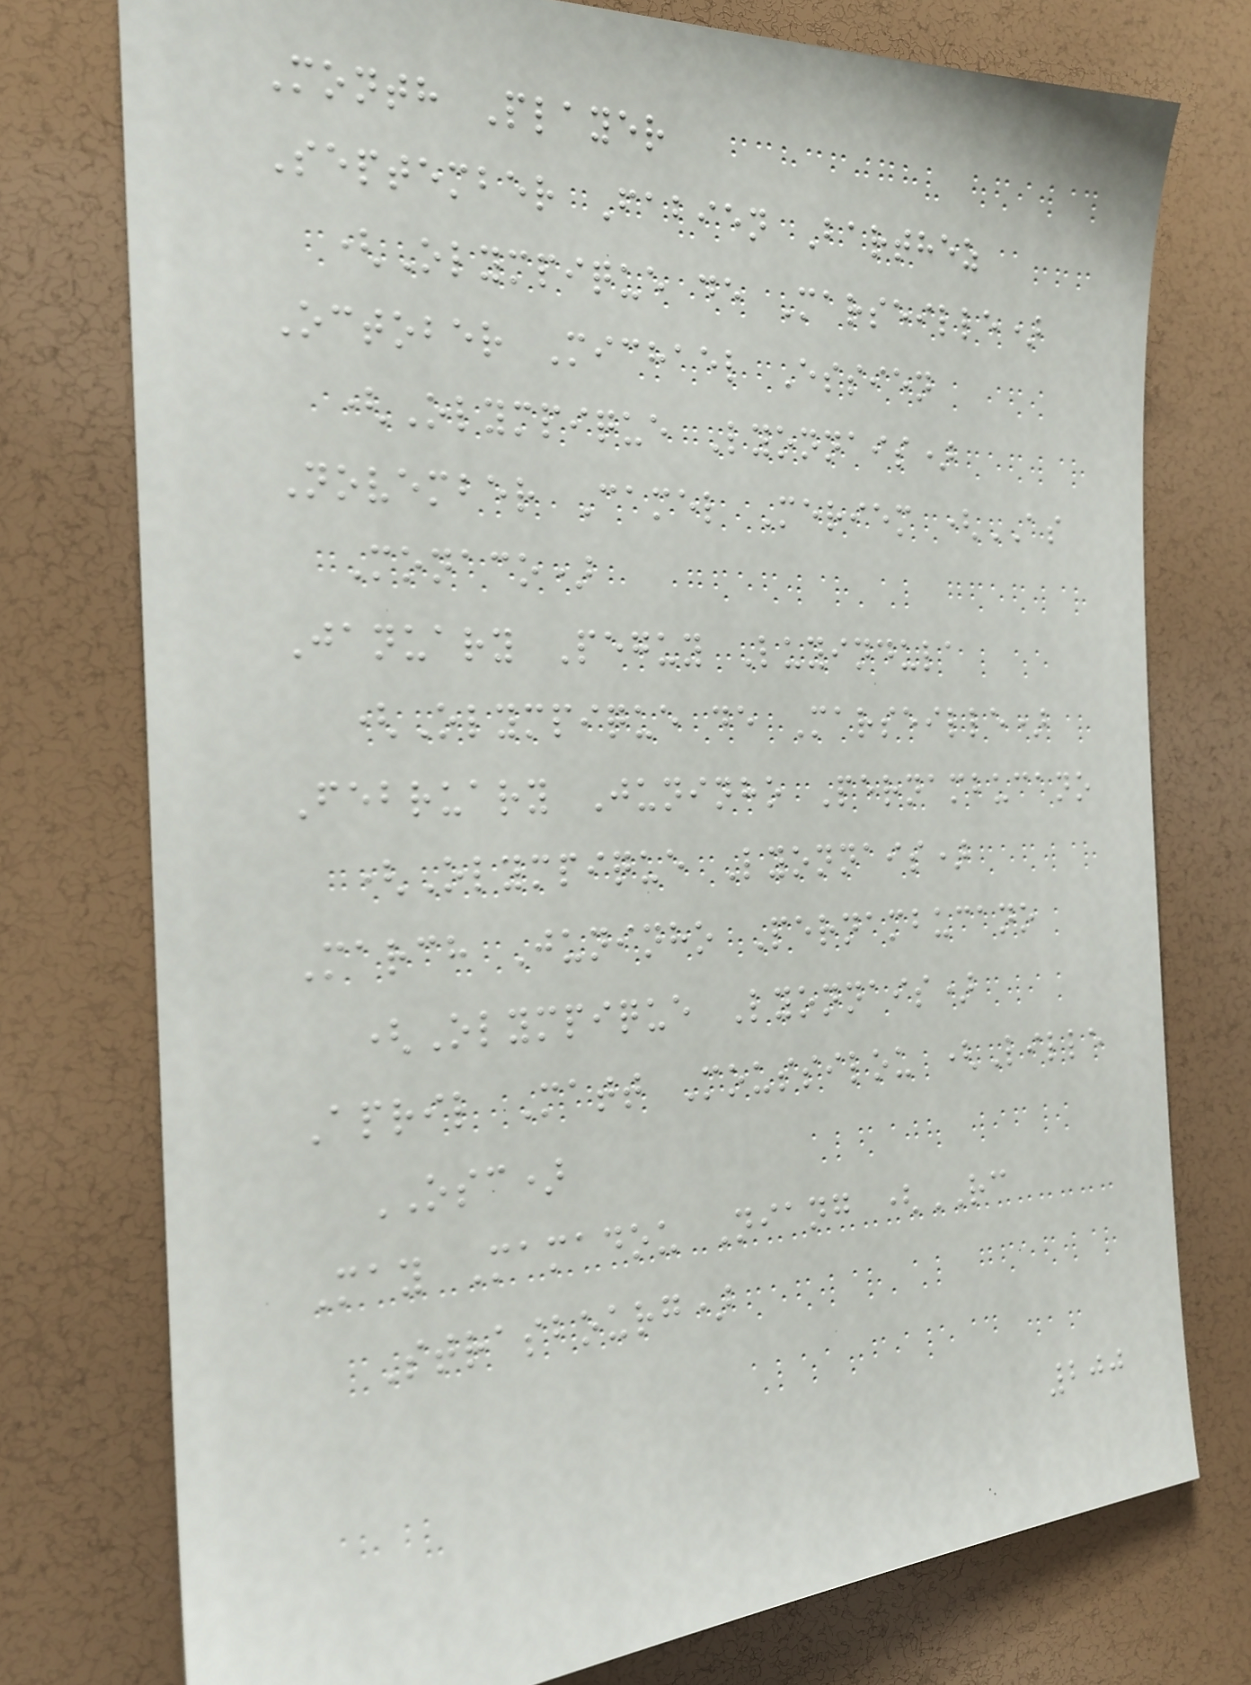Month Player
September Fabien Barthez
(Olympique de Marseille)
October Michael Essien
(Olympique Lyonnais)
November Camel Meriem (AS
Monaco)
January Peguy Luyindula
(Olympique de Marseille)
February Juninho Pernambucano
(Olympique Lyonnais)
March Juninho Pernambucano
(Olympique Lyonnais)
April Matt Moussilou (Lille
OSC)
May Mamadou Niang (RC
Strasbourg)
200
